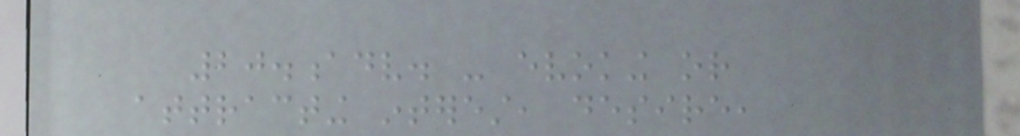20.adv. - evoking or
attracting interest, desire,
